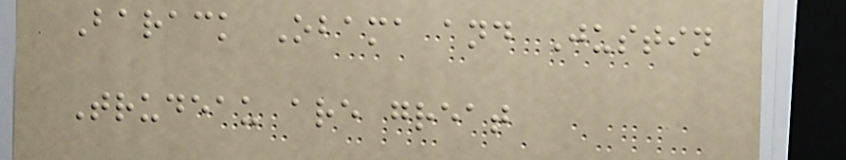Barack Obama and Justin
Trudeau are great
